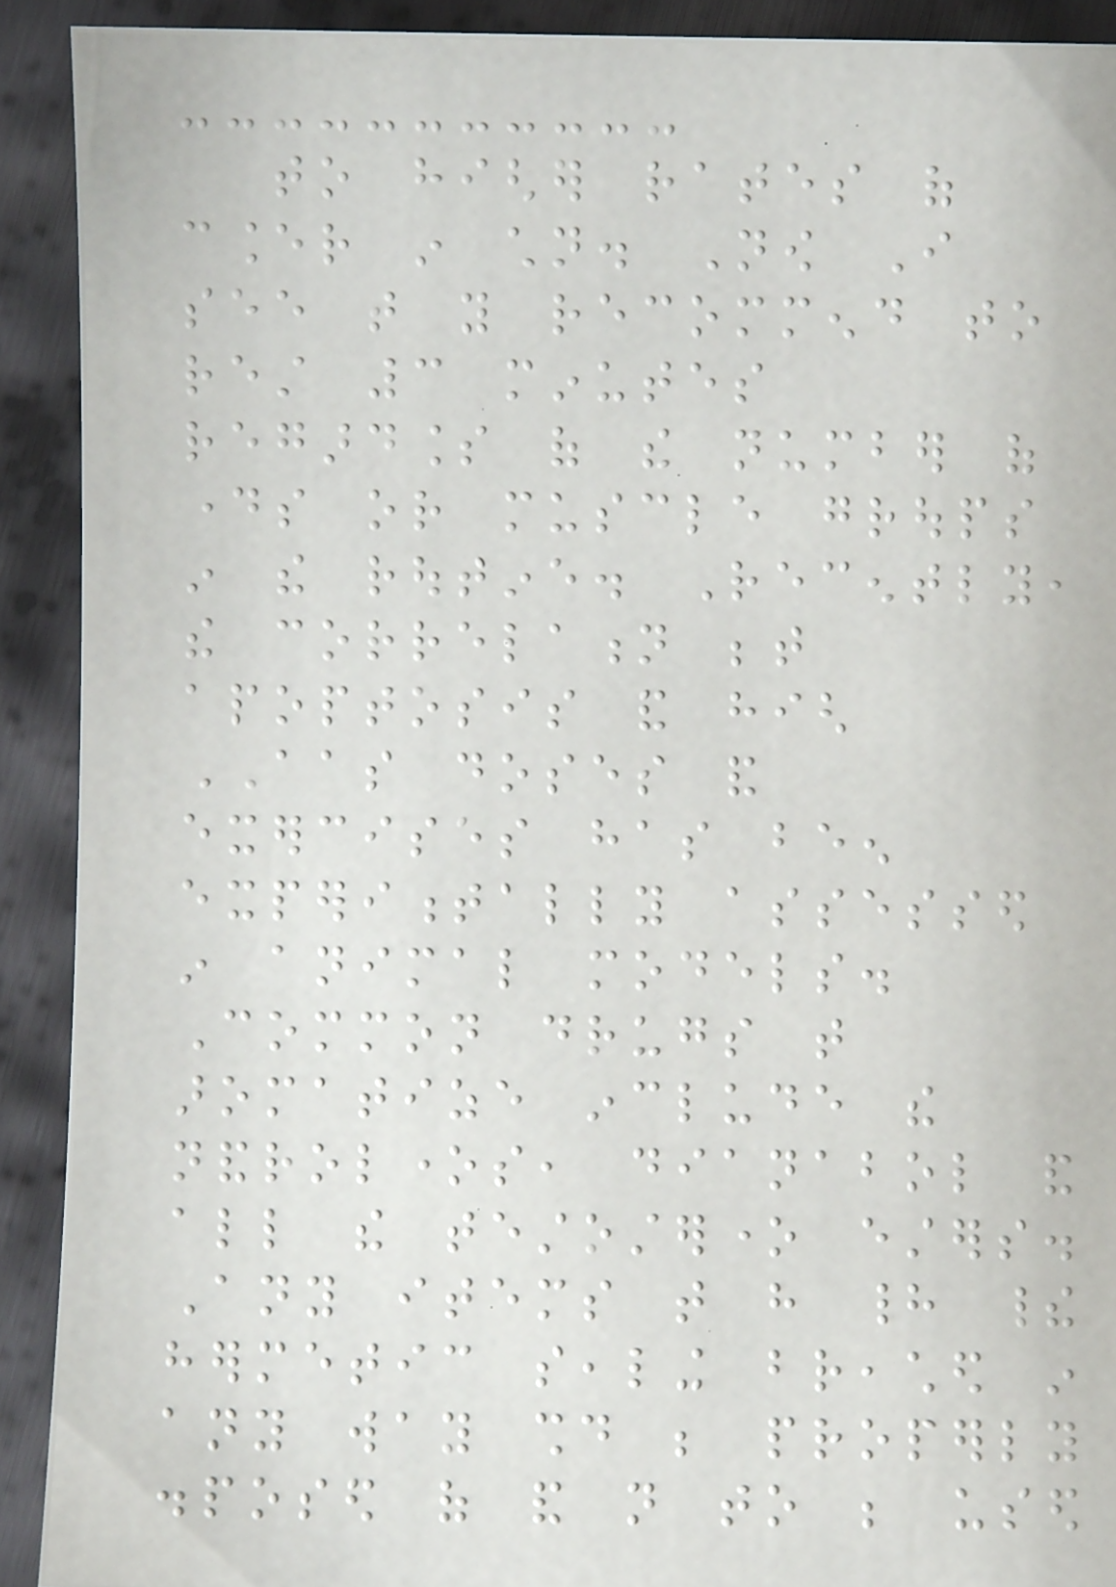to higher rates of
cancer in children. Now I
see that you recommend to
rest 3 minutes
regardless of the number of
days or muscle groups
in the routine. Recently,
the correlation between
apoptosis and high
AAS doses and
exercises has been
experimentally assessed
in animal models.
Common drugs that
aromatize include the
nandrolones, dianabol and
all the testosterone esters.
Any items that have had their
hermetic sealing breached in
any way should be properly
disposed of and not to be used
